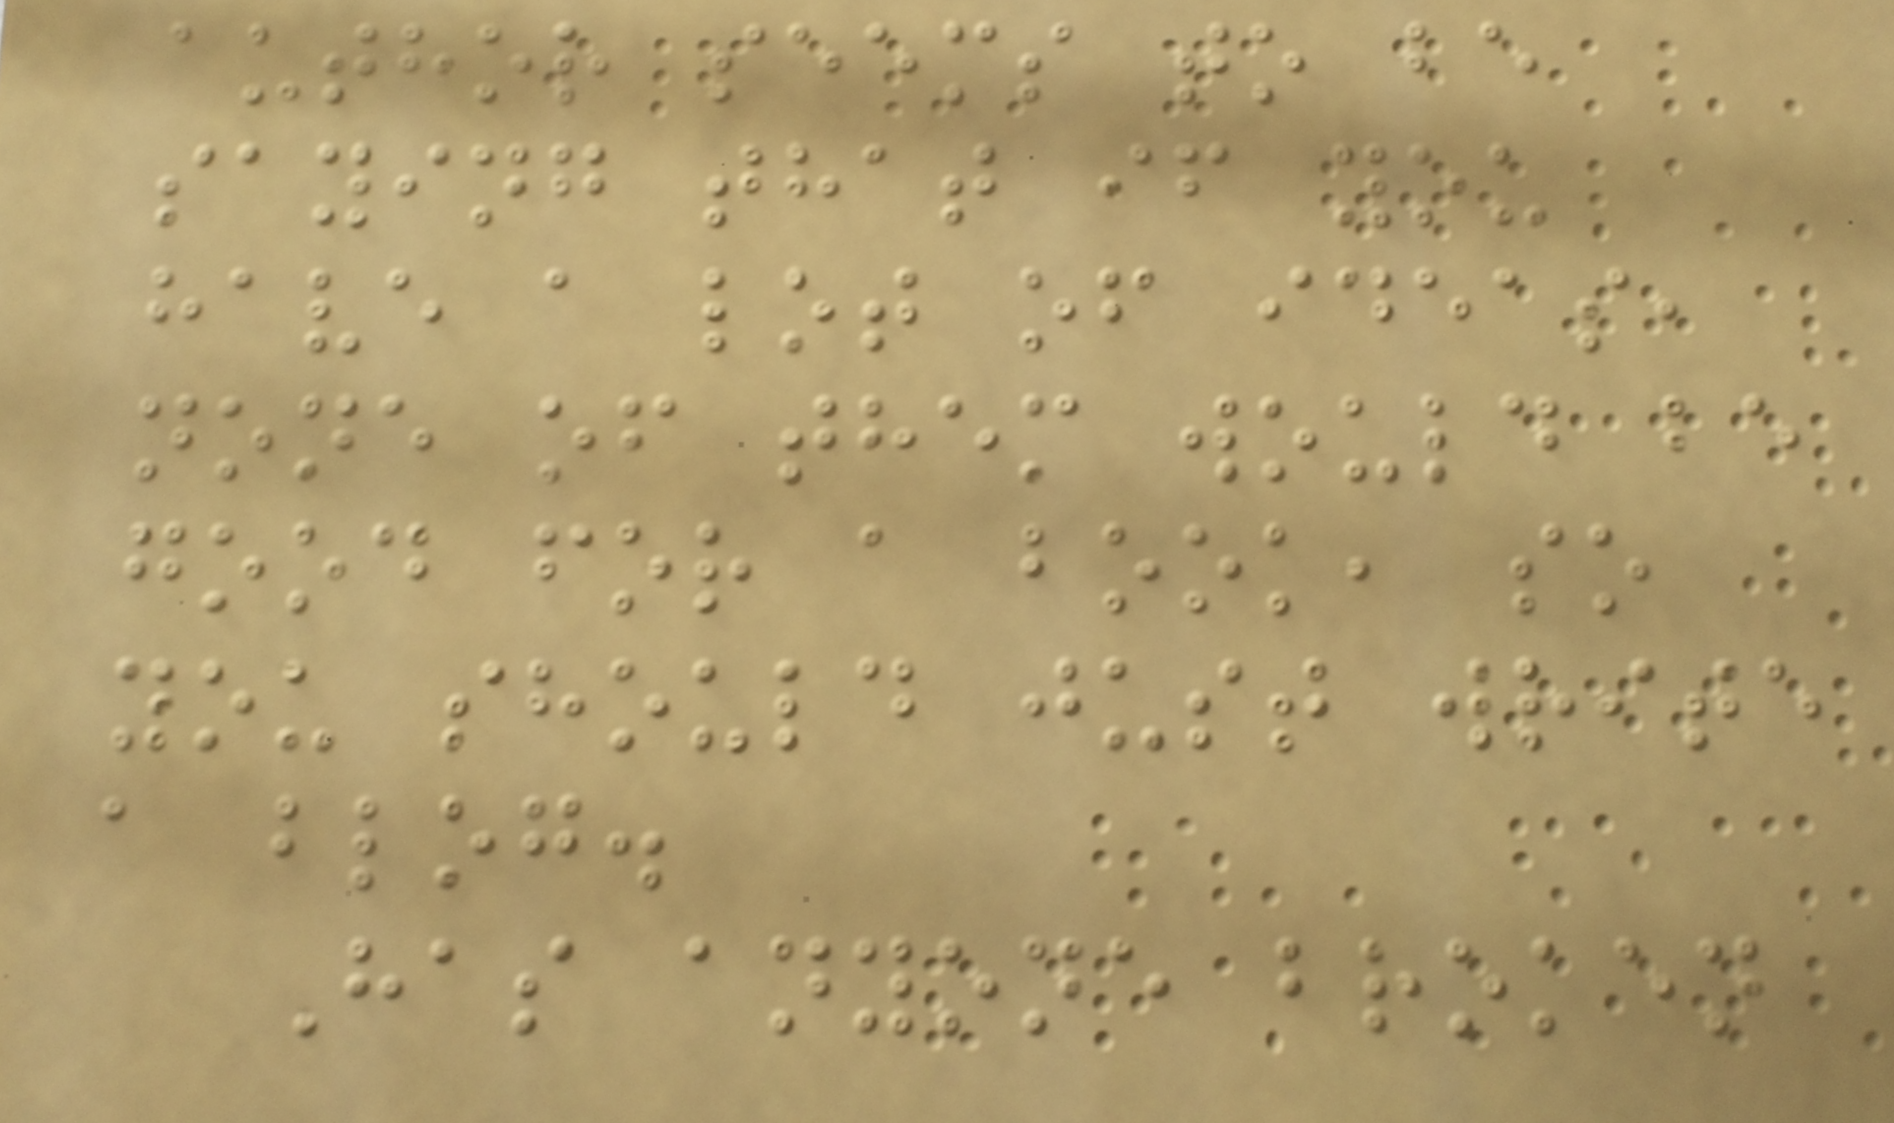author seems to be
saying that if you
have a lot of ideas,
none of them would be
good for a book, so
you should just write
a blog.
Has anyone broken
